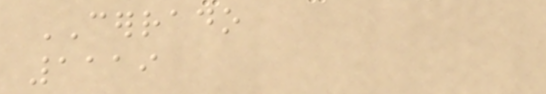CERRADO
1119
